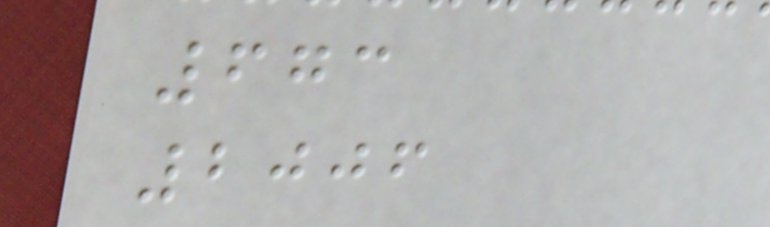673
2006
